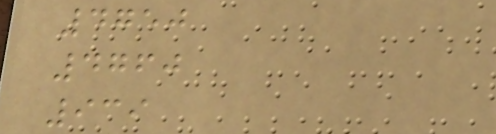4750
4760
939
